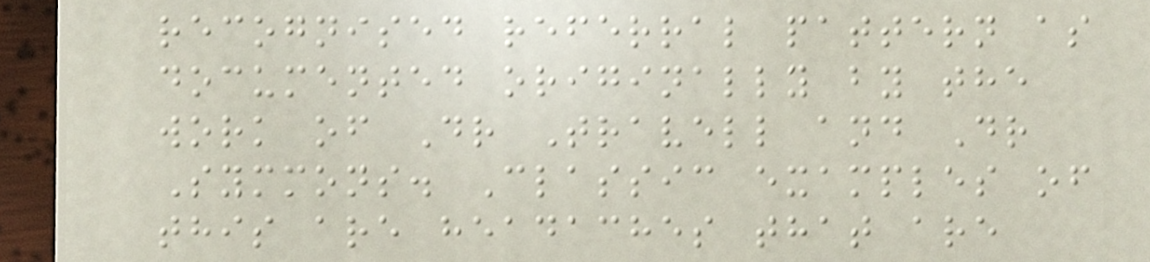recognised referral pattern as
documented originally by the
work of Dr Travell and Dr
Symmons. Classic examples of
this are headaches that are
